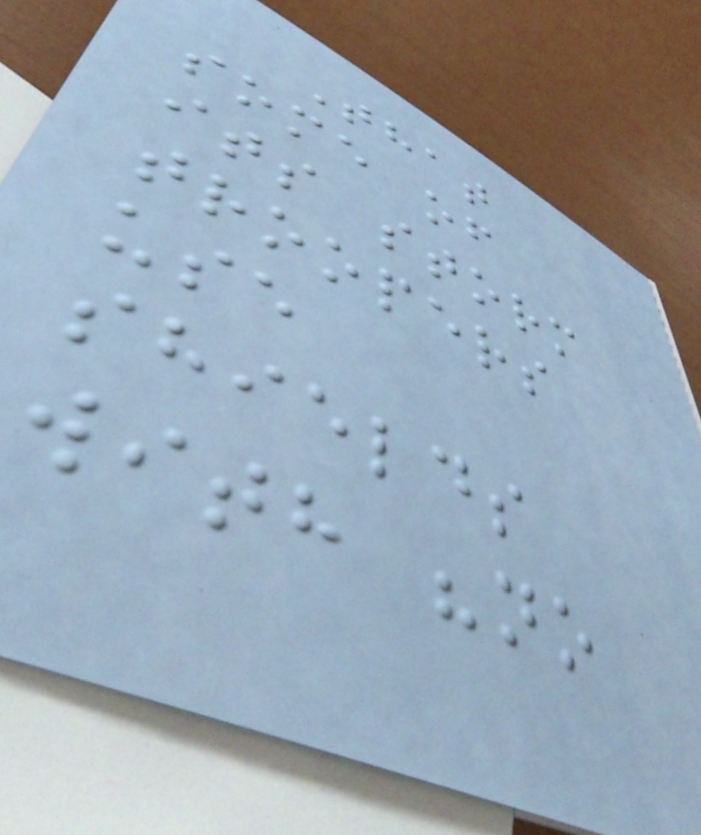That
some of
its storm
troopers
use
shields
with "no
